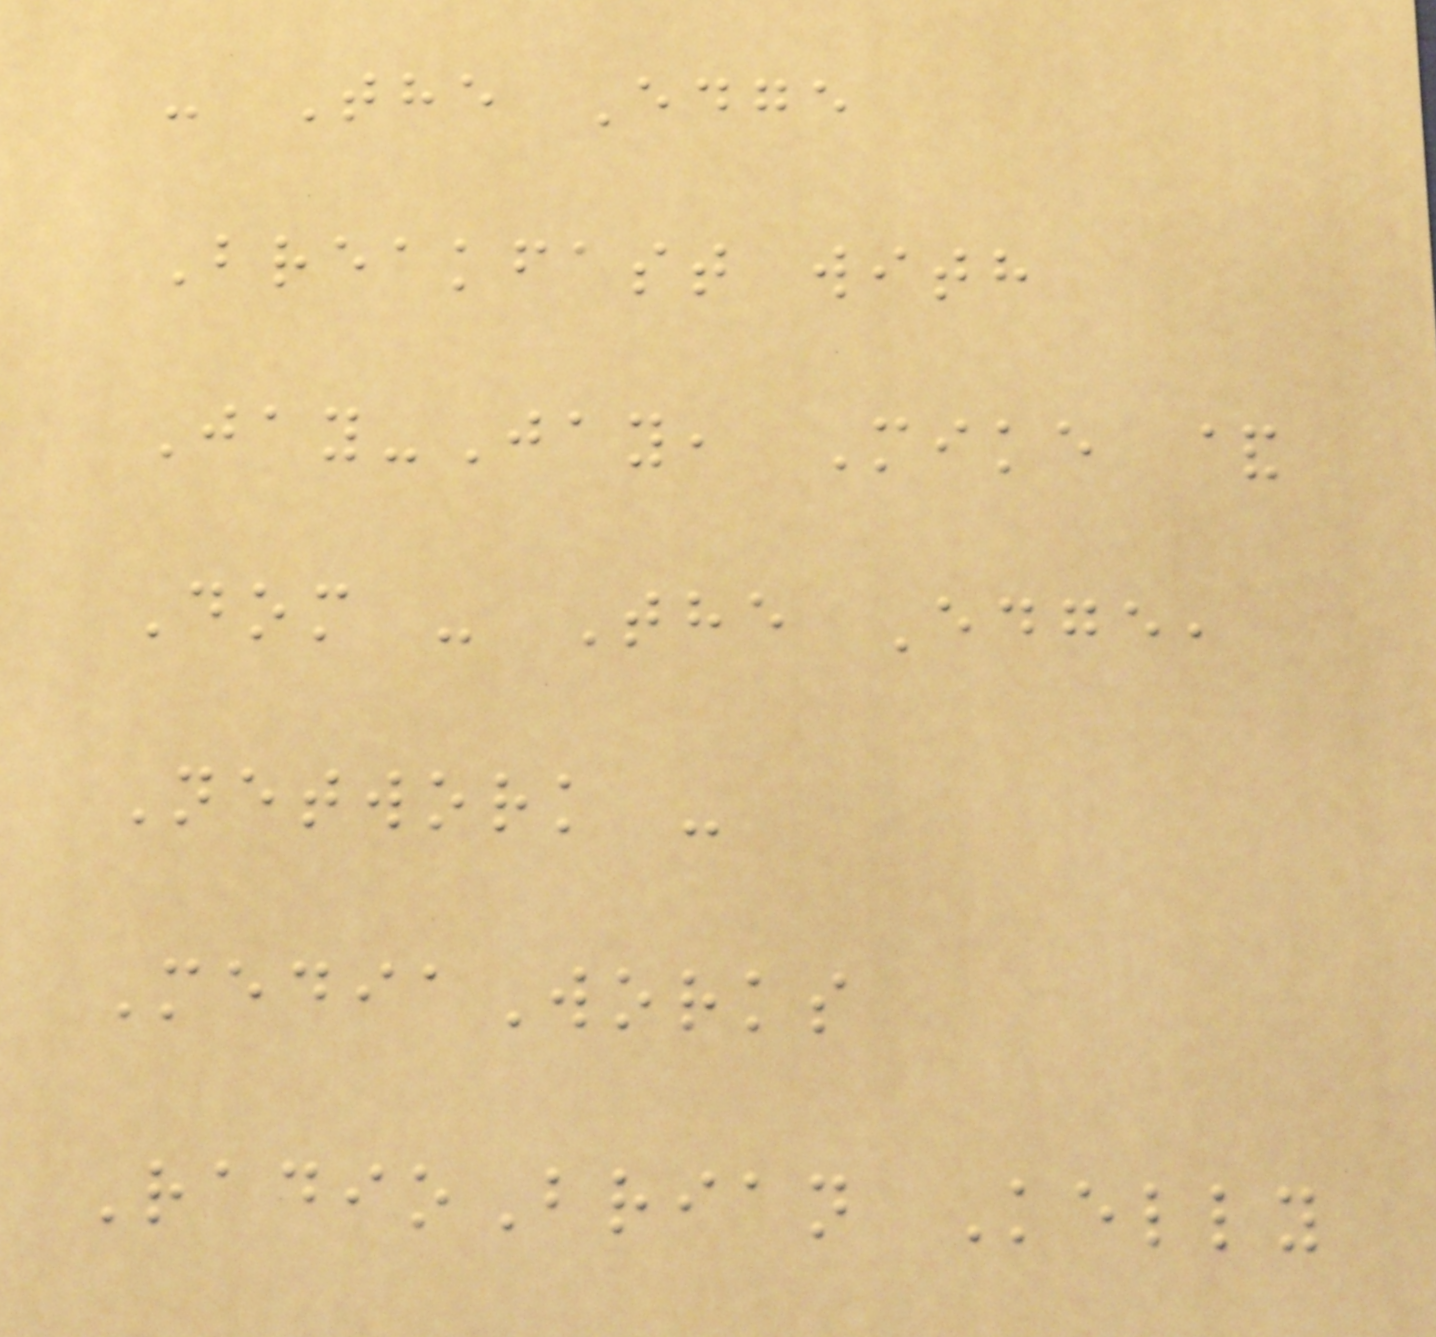- The Edge
Breakfast with
Jay-Jay, Mike &
Dom - The Edge,
Network -
MediaWorks
RadioBrian Kelly
